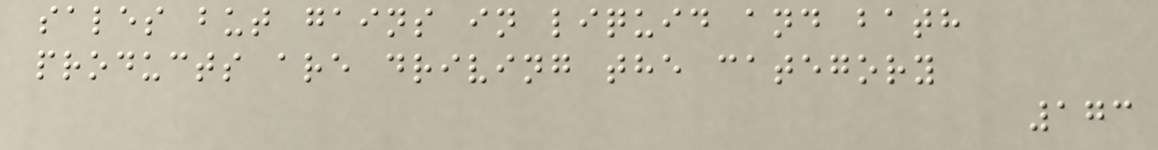sales but gains in liquid and bath
products are driving the category
173
